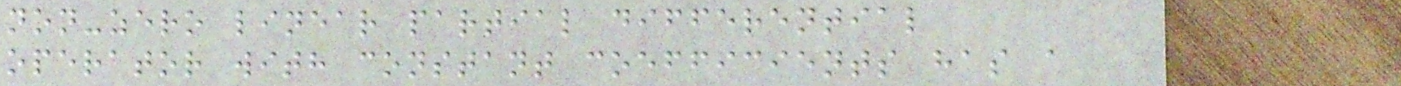non-zero linear partial differential
operator with constant coefficients has a
